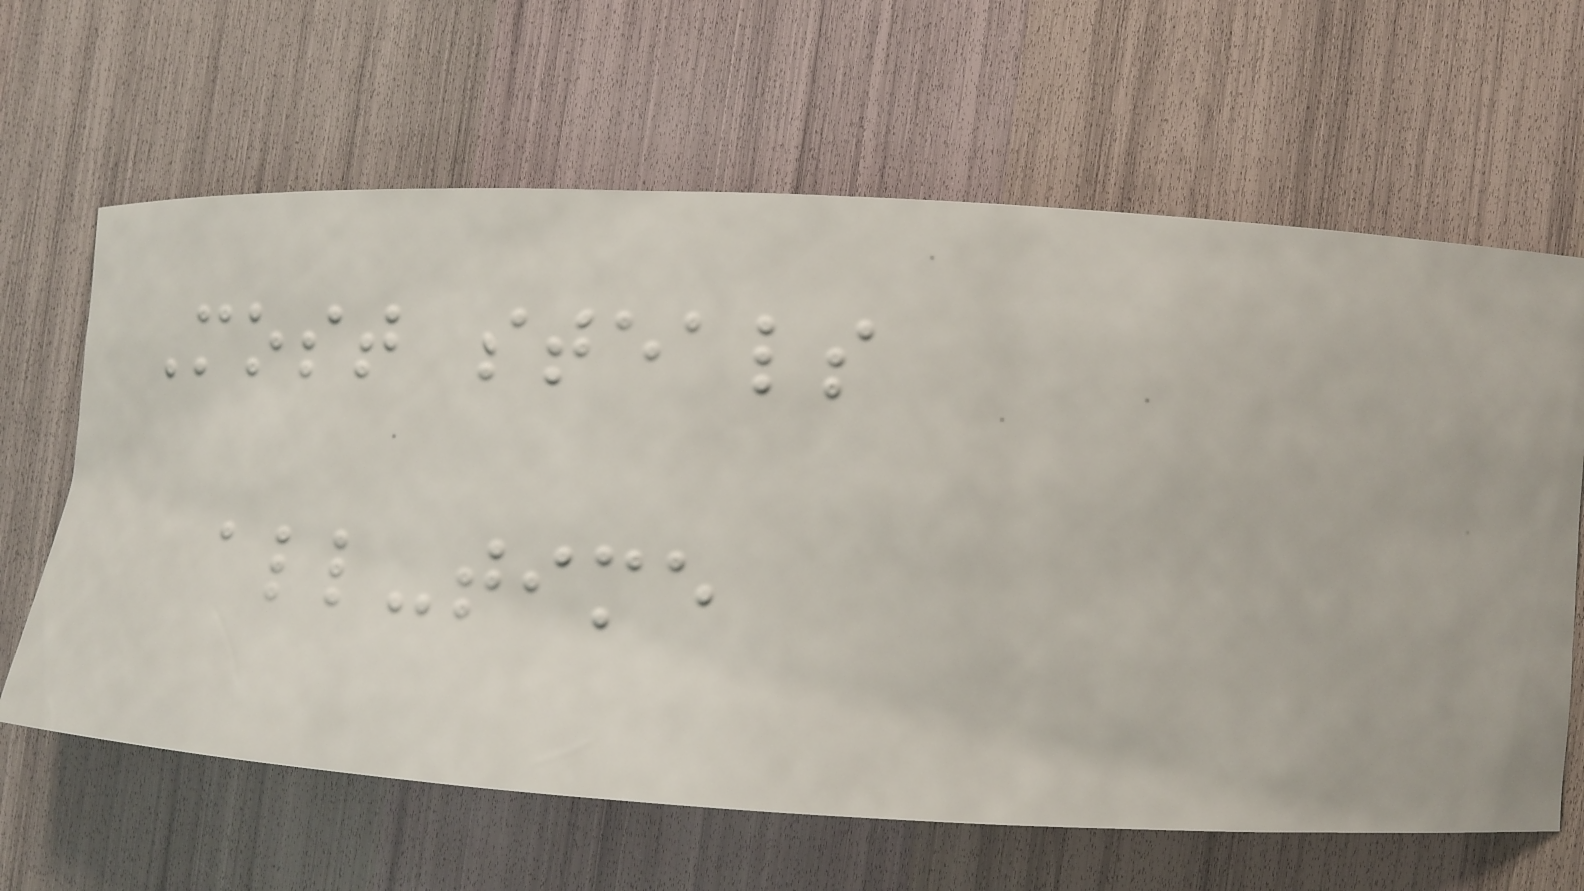Most steals
all-time
